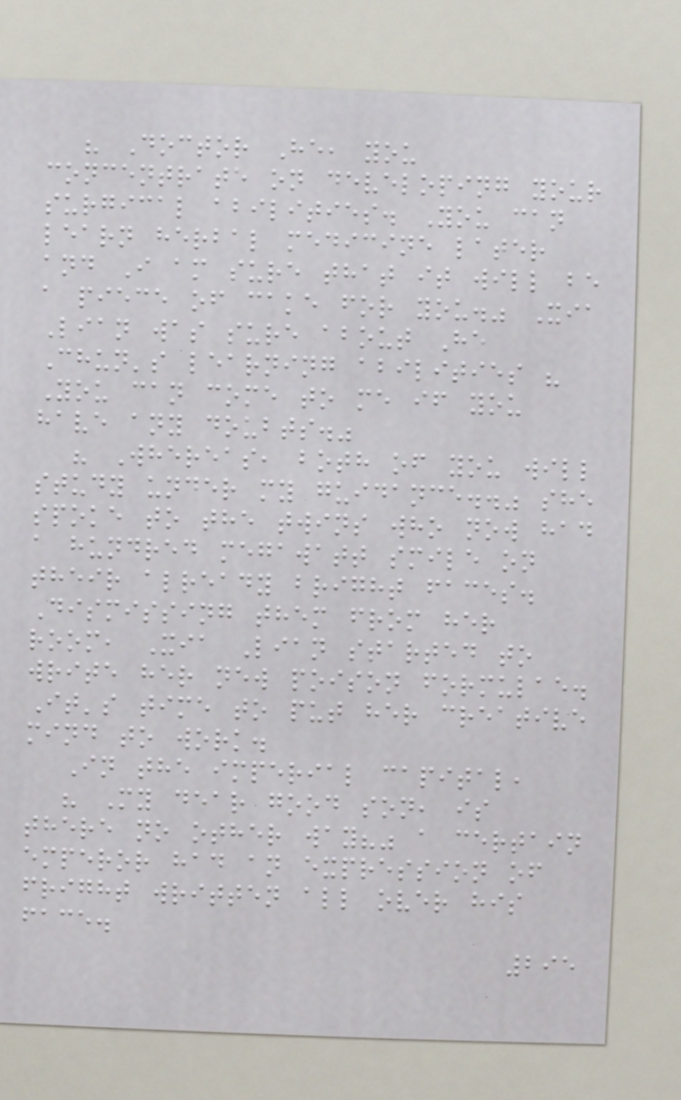" Doctor He, you
concentrate on developing your
surgical abilities. You can
learn herbal medicine later
and I am sure that it will be
a piece of cake for you." Xia
Lian was sure about He
Chun's learning abilities "
You can come to me if you
have any doubts."
" Whereas, both of you will
study under my guidance.." she
spoke to the twins who now had
a hundred megawatt smile on
their already bright faces.
Dismissing them from her
room, Xia Lian started to
write her new poison formulae.
It's time to put her creative
mind to work.
In the imperial capital,
" My dear good son, is
there no other way?" a certain
emperor had an expression of
fright written all over his
face.
295
